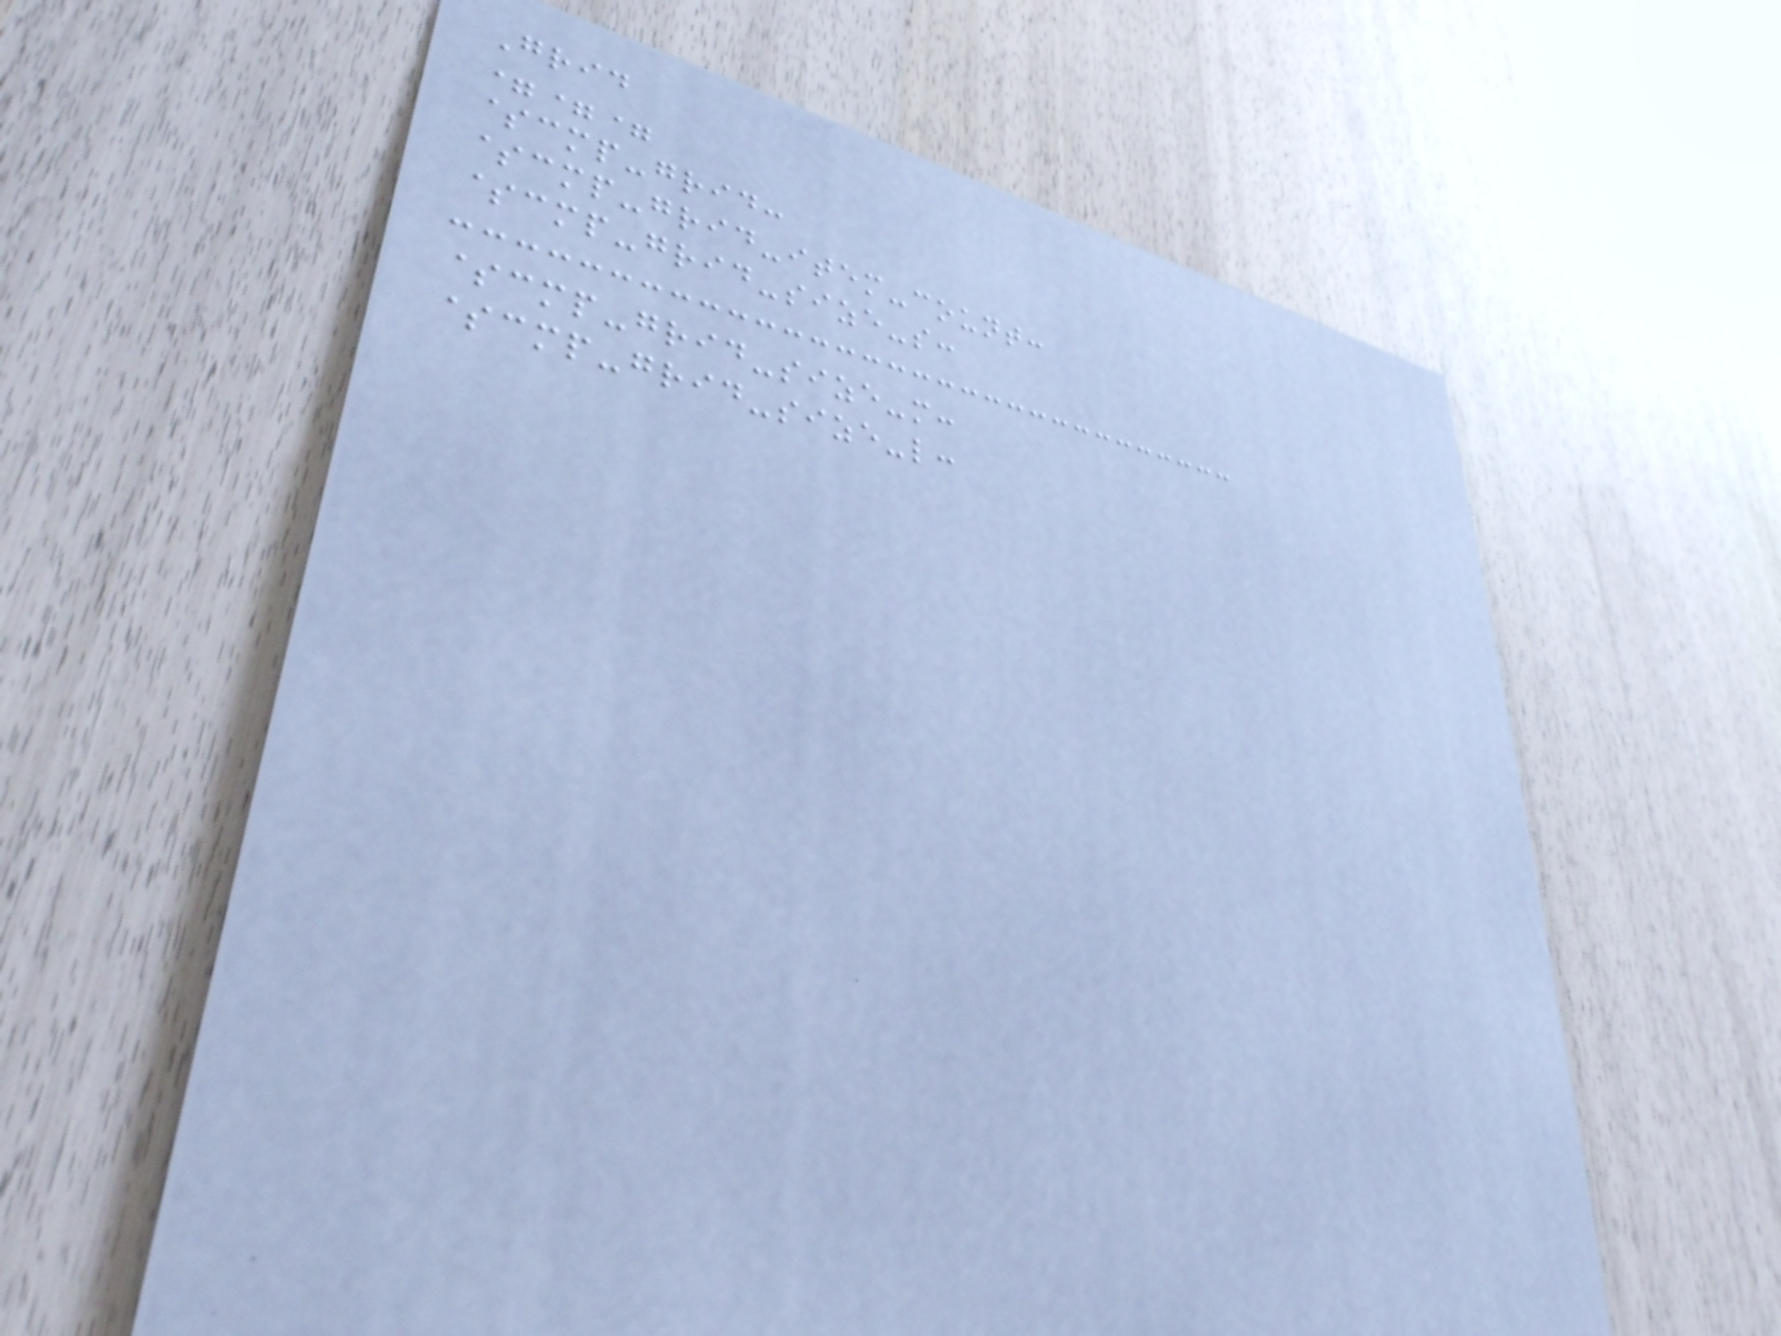Grid
===
$cmp-grid:
$cmp-grid-item-count:
$cmp-grid-size-s:
$cmp-grid-size-m:
$cmp-grid-size-l:
